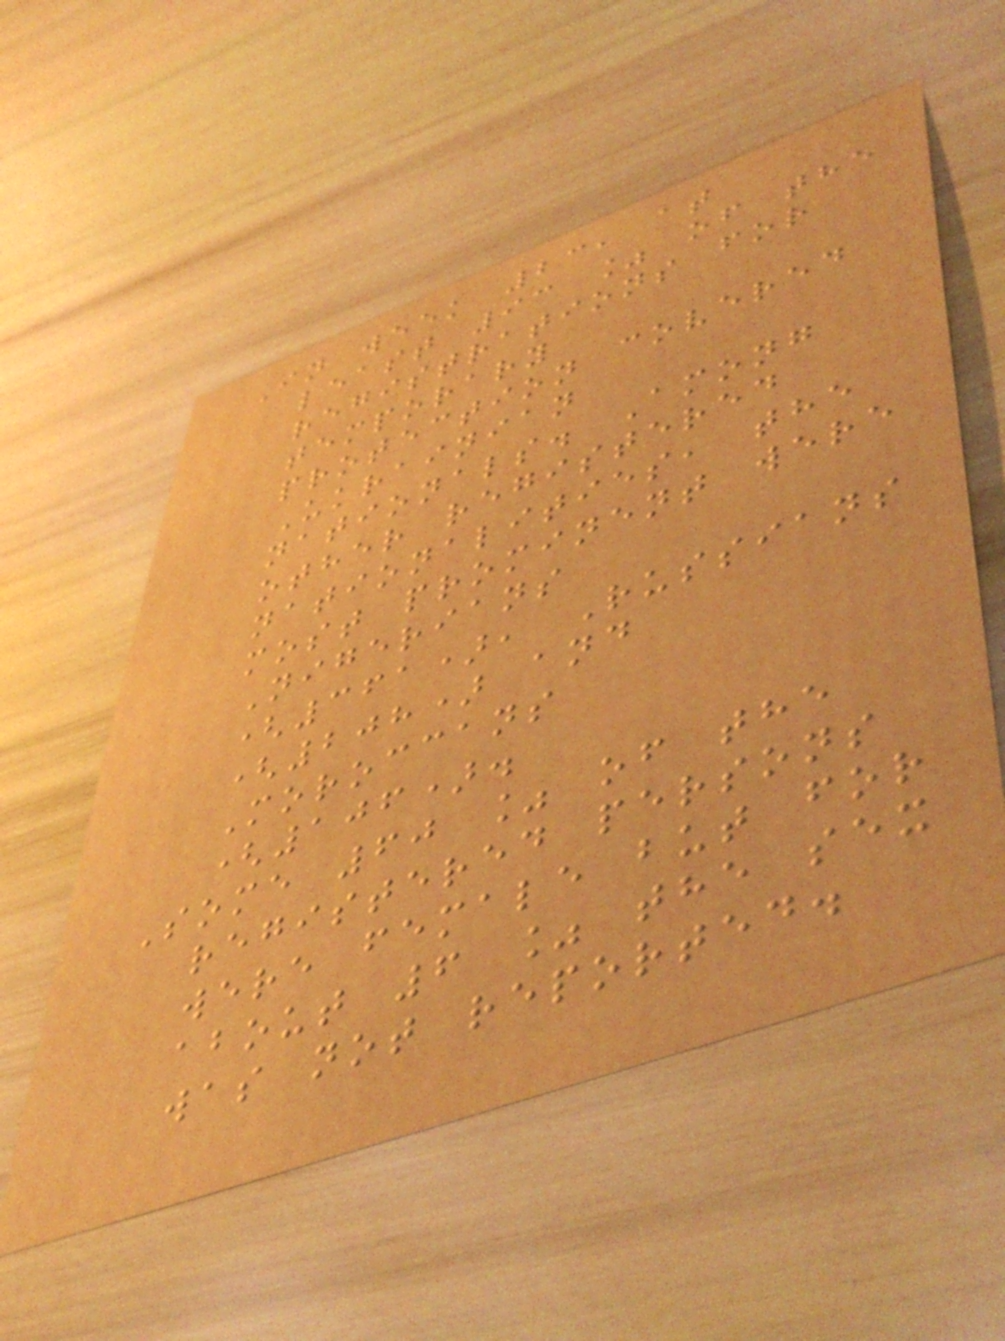In week 23, at
least 93 % of the
registrations for
temporary
protection covered
Ukrainian
nationals. Among
other registered
nationalities, the
most prominent were
Nigerians
(361), Russians
(208) and
Moroccans
(106).
Some 60 % of the
registered persons
were female but for
about 6 % the sex
was not reported.
